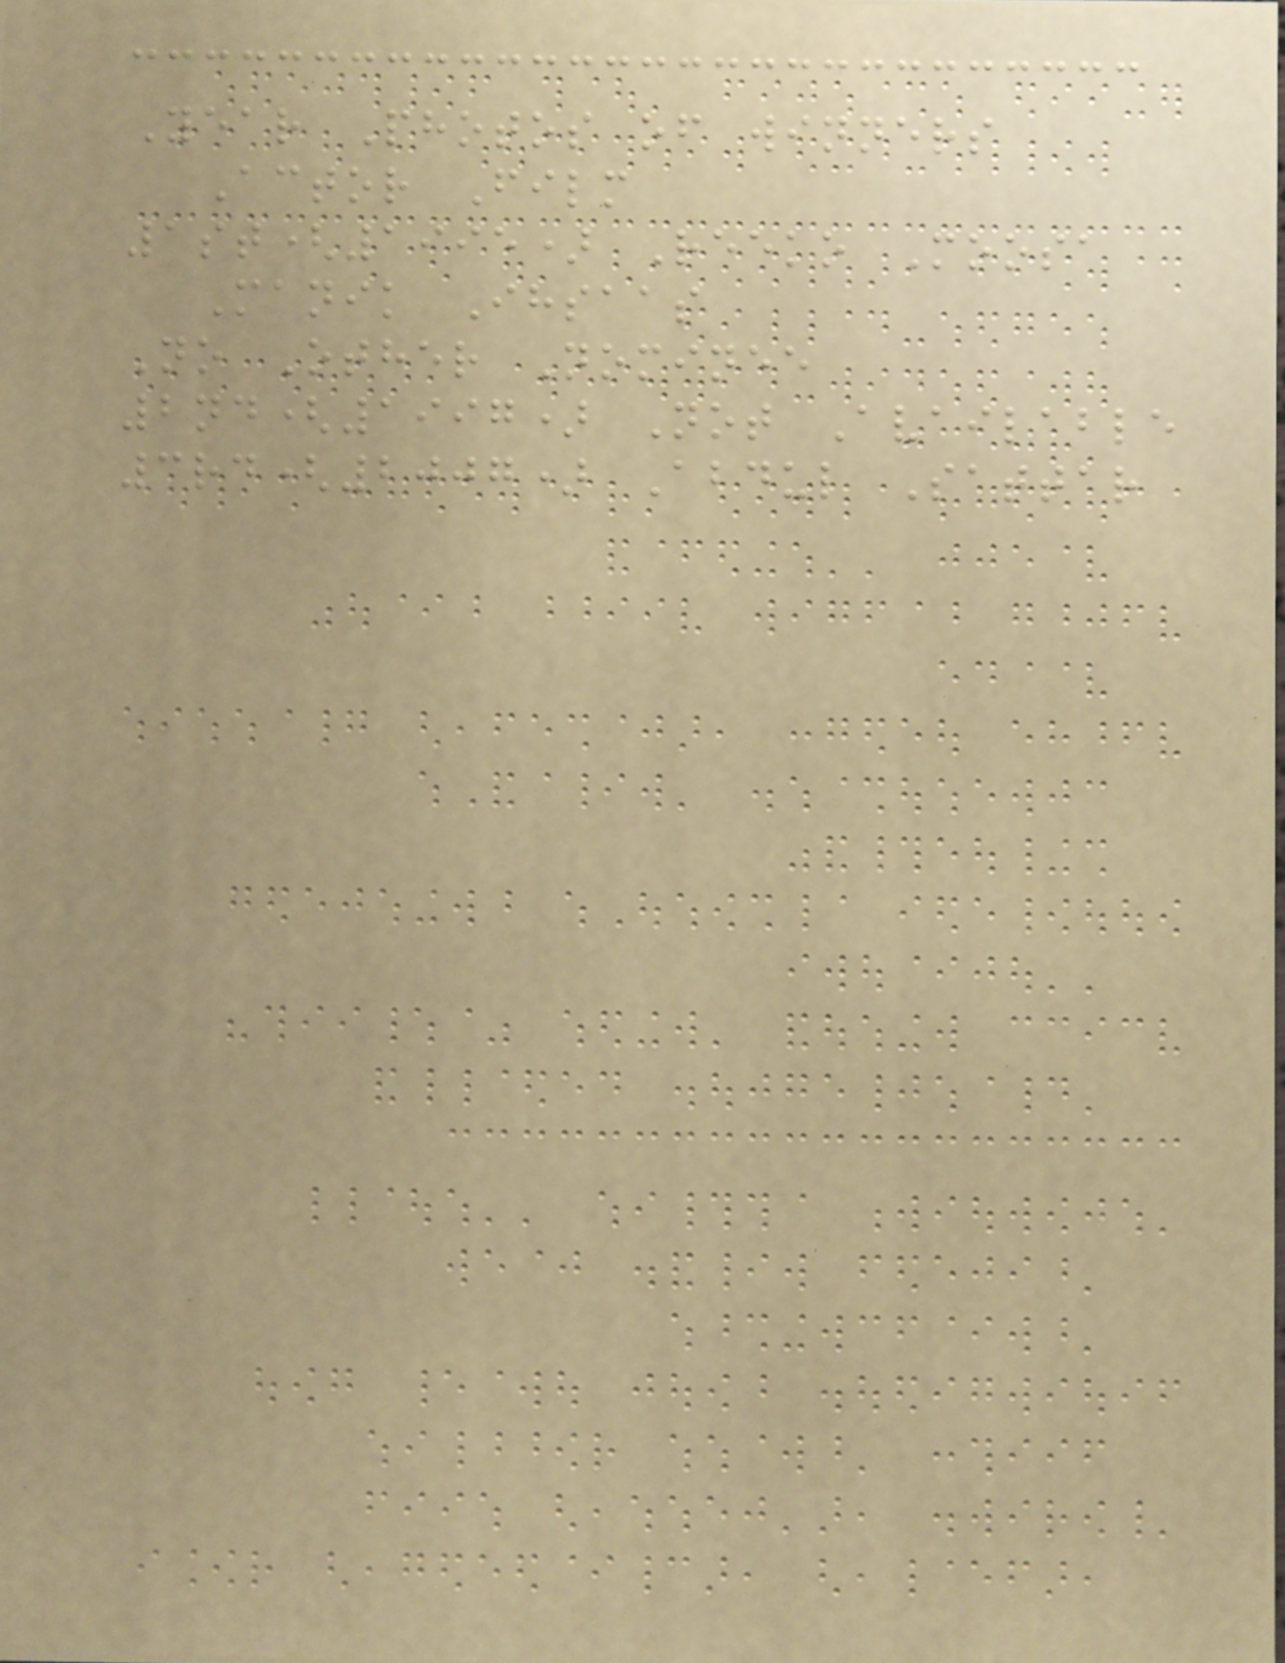Year Photos of winners
Actor Film
1st(1995) Reeko Moosa
Manik Ihsaas
No Other Nominee
2nd(1997) Not Available
3rd(2007) Abdul Sattar
